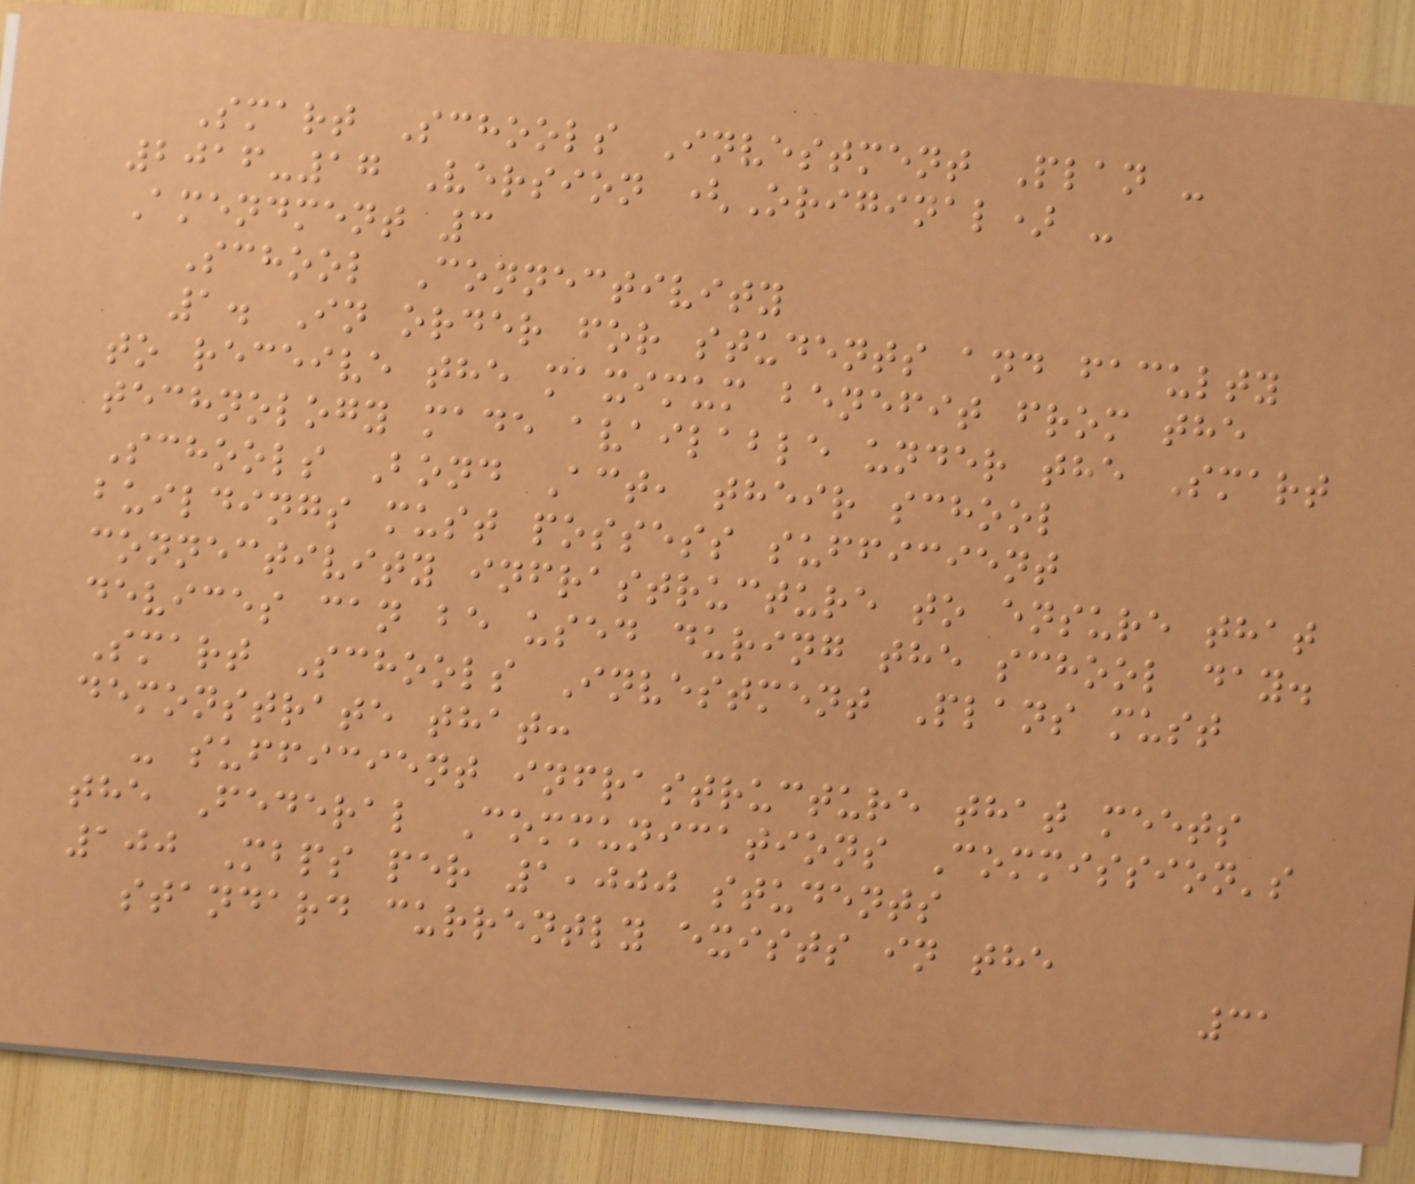Smart Schools Investment Plan -
2016-17 Version (Original) -
Amendment 3
School Connectivity
1. In order for students and faculty
to receive the maximum benefit from the
technology made available under the Smart
Schools Bond Act, their school
buildings must possess sufficient
connectivity infrastructure to ensure that
devices can be used during the school day.
Smart Schools Investment Plans must
demonstrate that:
- sufficient infrastructure that meets
the Federal Communications Commission's
100 Mbps per 1,000 students
standard currently exists in the
31
